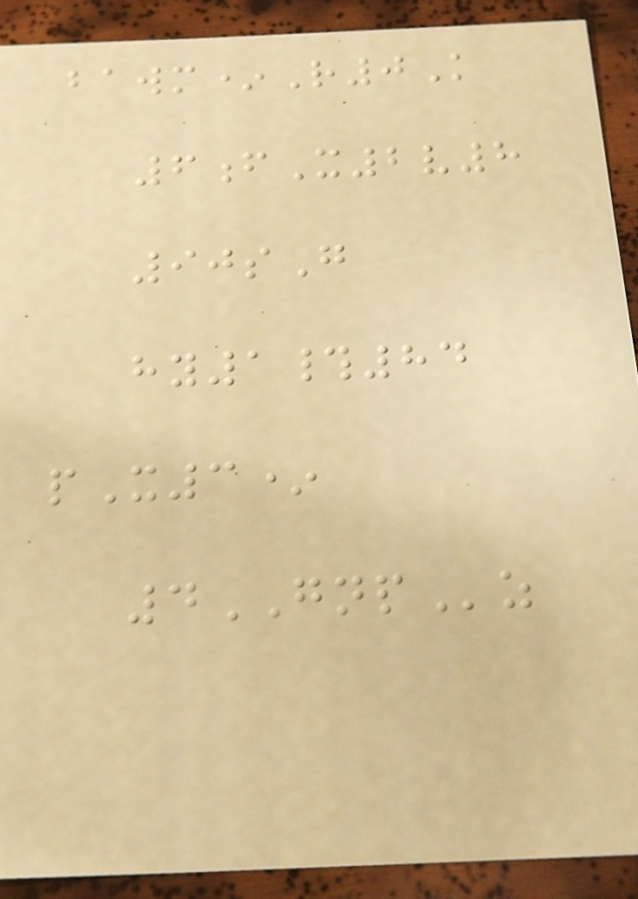bawm*R0K
6fX2v8
90sG
hy1#84
pX3*
4GNPz
